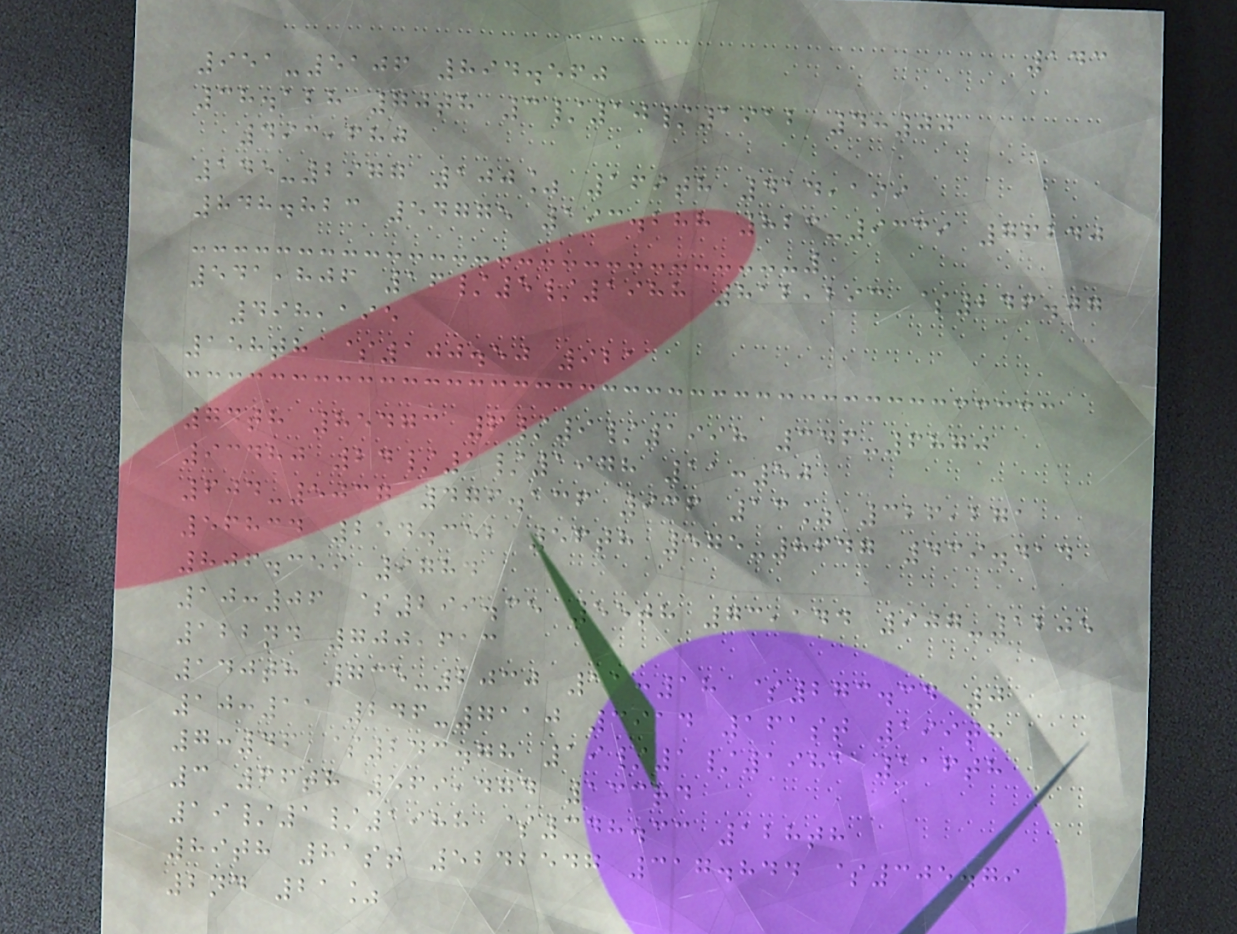143
951-5106 894.560
38.128 70th 3/10/1912 4:00
493,680
145-2977 100% 169th 414,199
848.823 54775 193.288 823-9339 76240
541,806 16/5/1988 812,293 $246.07
498,195
158th $100.50 921
74th 85473 6/9/1998 346-6870
93480 24/1/1978 11:50
604-5037 476.136 936 13% 326,271
56834 254.352 56th 575-8647 439.414
806.359 9784
10:06 $299.35 55th 73,144 907-1205
122nd 700,613
140th 735-2030 11:18 $273.34 0
10:11 246-7110 3914 161st 199th
7:46 $243.78 19/1/1981 116th
3 66th 569,474 133rd
19/1/1988 $348.33 128th
89th 81st 5242547 317.844 $305.79
2nd 21%
